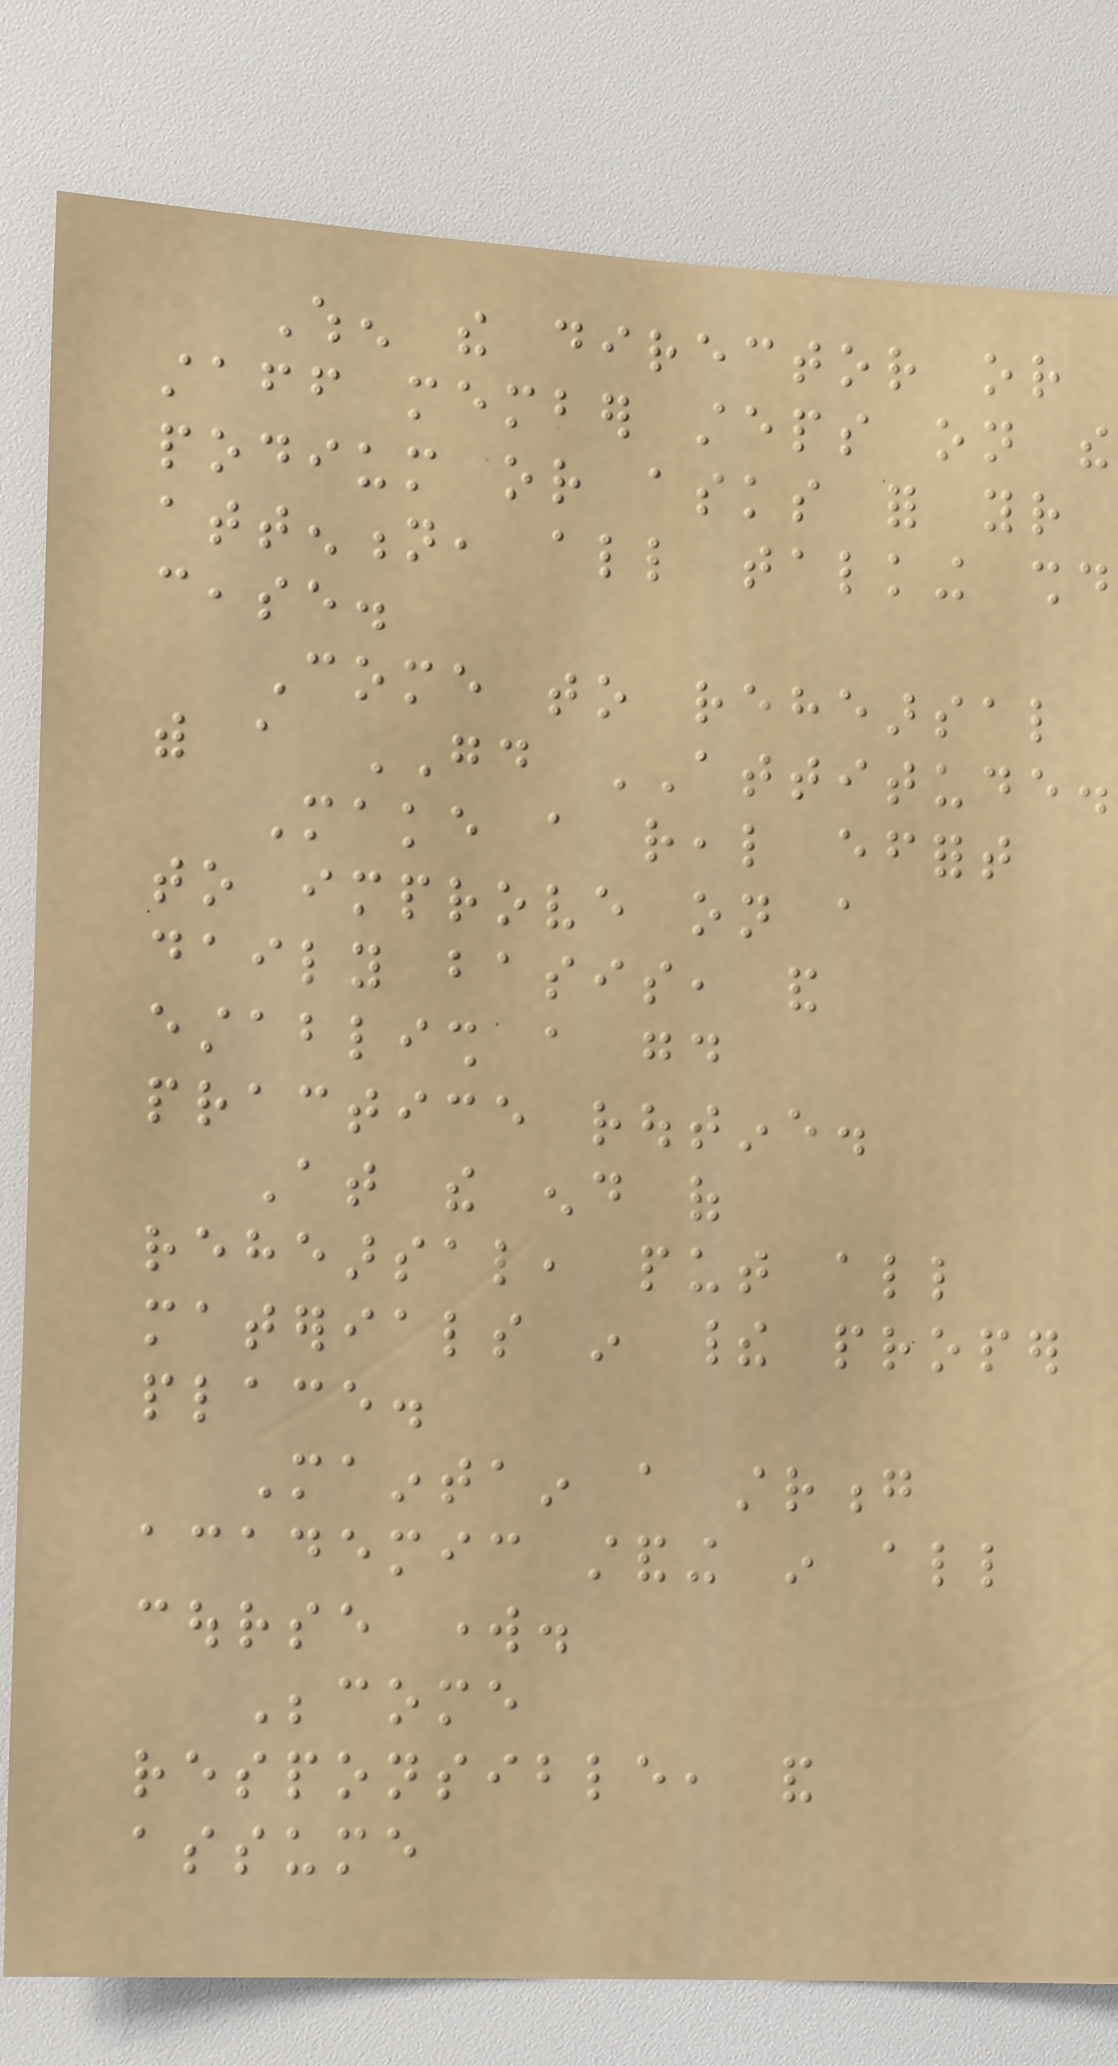When the director or
staff member steps on the
podium or asks for your
attention, all talking should
cease.
Come to rehearsal
with a GOOD ATTITUDE.
Make a real effort
to improve on a
daily basis, and
establish a good
practice routine.
At the end of
rehearsal, put all
materials in their proper
place.
Maintain a strong
academic standing in all
course work.
Become
responsible, and
assume
